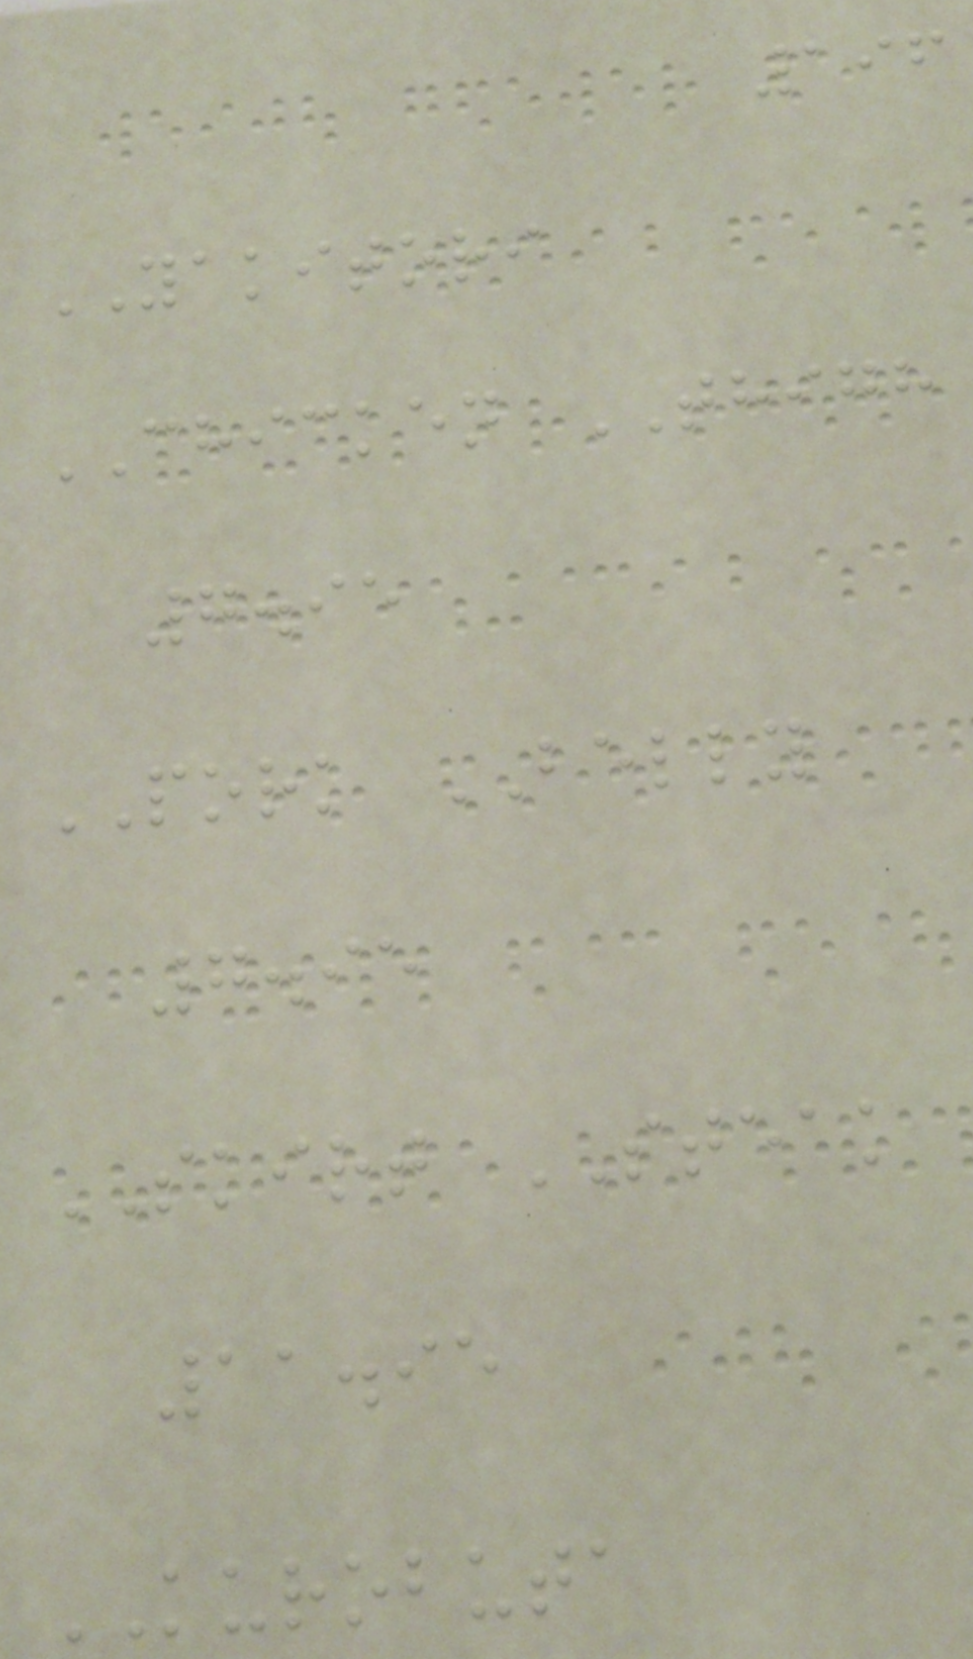196
YAKITORI
CHICKEN THIGH
7.95
PORK BELLY
7.95
SKIRT STEAK
11.95
KUROBUTA
